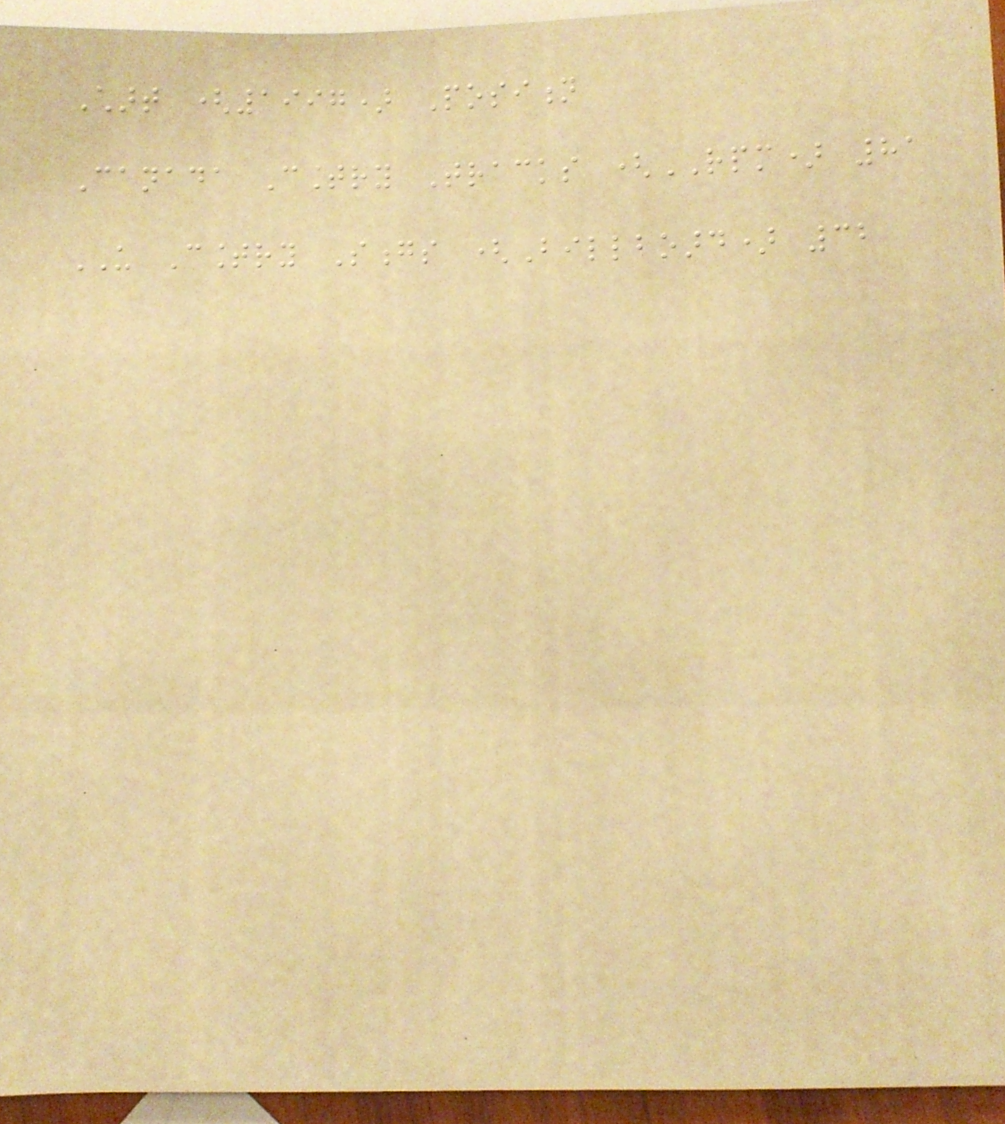Chart (1997) Position
Canada Country Tracks (RPM) 81
US Country Songs (Billboard) 32
